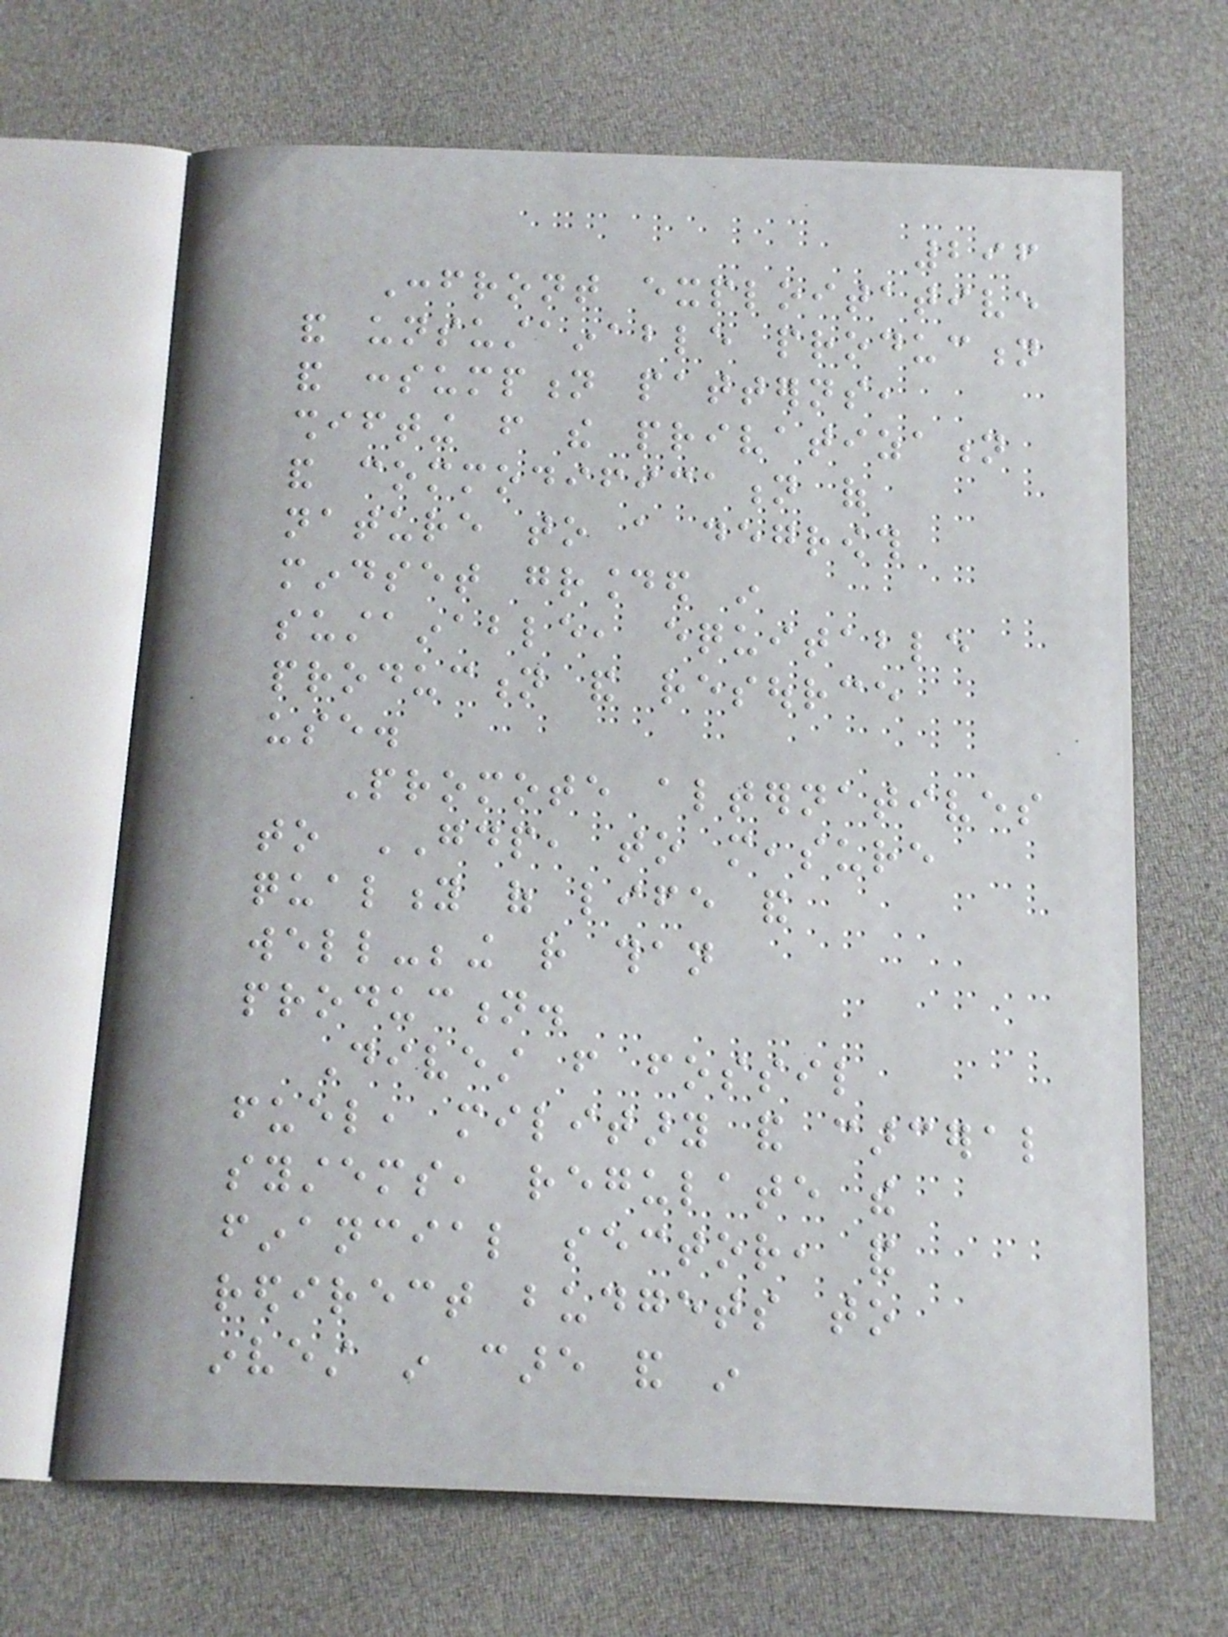296
Confront exploitative
and unsustainable production
and consumption patterns,
shifting from the privatization
and commodification of
nature to a degrowth
mindset grounded in
sustainable, equitable
production and resource
use.
Promote alternatives
to GDP, to measure
quality of life and
well-being rather than
production.
Divest from fossil
fuel, military and carceral
systems, regulate the
financial sector, and
redirect budgets to
invest in care and in
